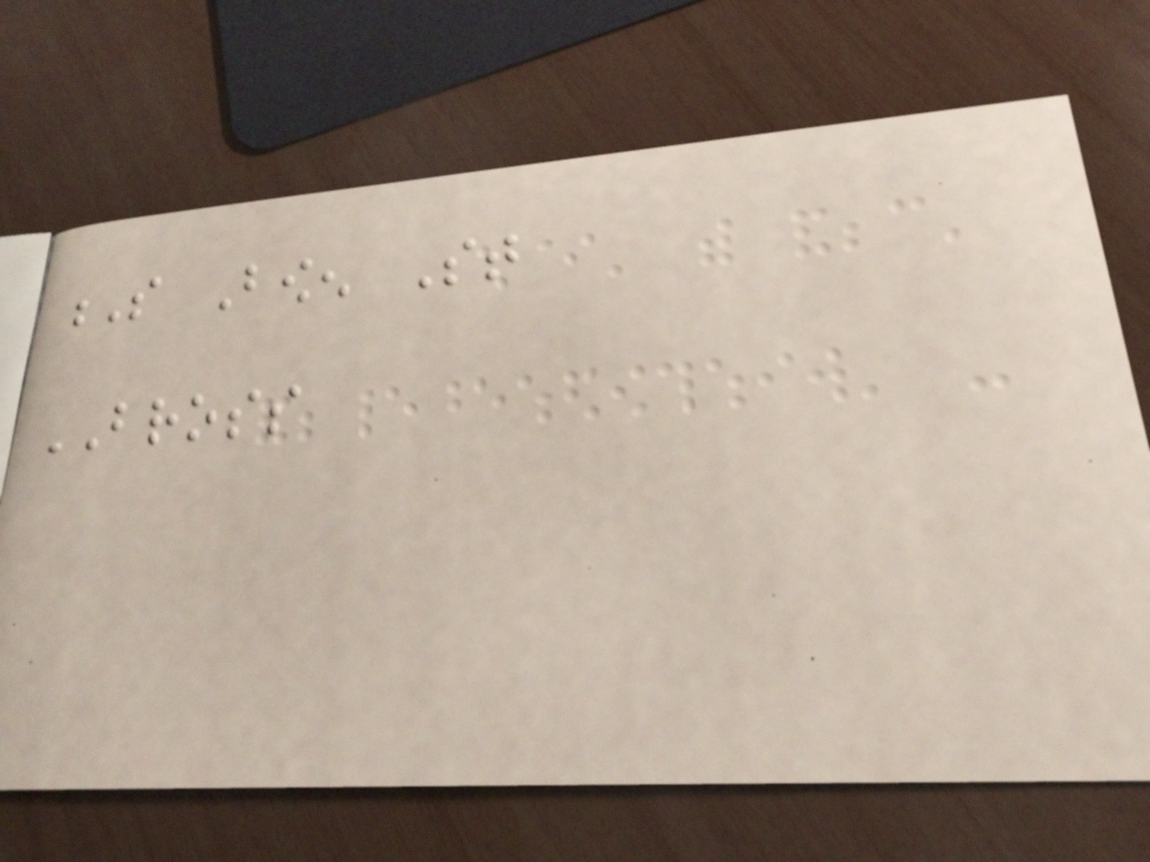S Bowen St
BROSS
